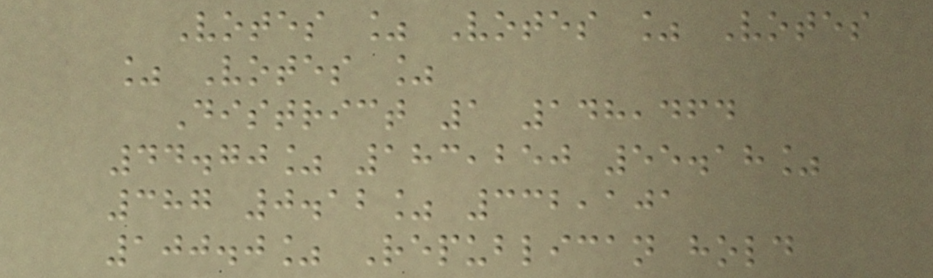Votes % Votes % Votes
% Votes %
District 1 148,464
44.70% 183,250 55.18%
387 0.12% 332,101
100.0% Republican hold
